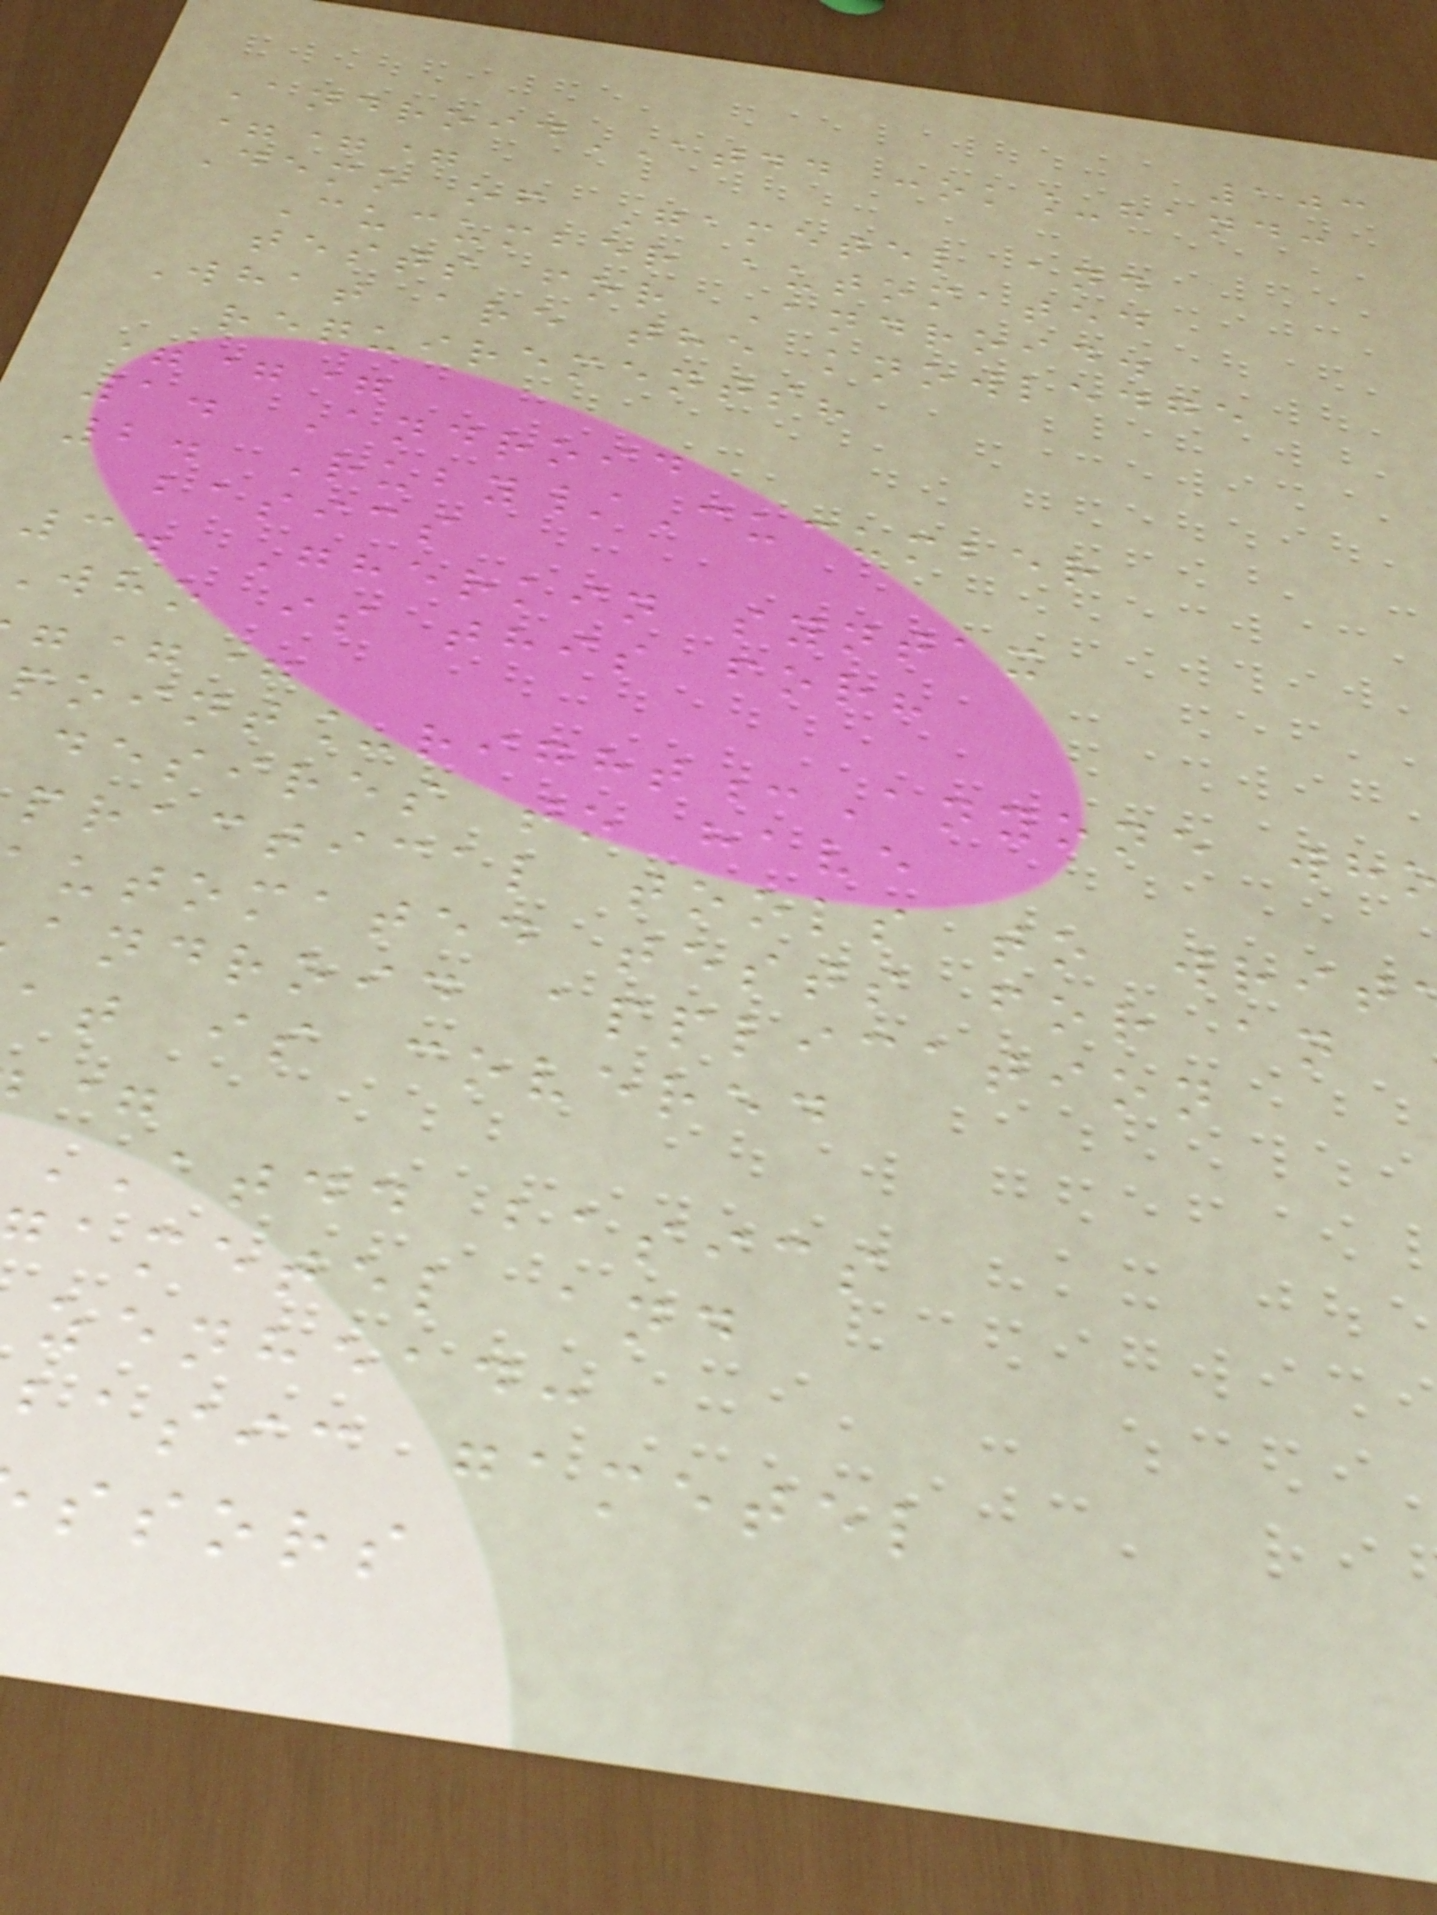103
AndroidATDD :ok_hand:
===
Demo of Gametel and
Cucumber automated
tests for Android.
What are the knowledge
requirements?
===
1. Android
2. Ruby/Cucumber
basics
3. Gherkin syntax
who is this for?
==
point_right:Anyone wh
desires to have
practical tools to writ
utomated tests for an
android application
at is covered
ATDD basics
ametel and
zenhead:
basic gametel
ssors
